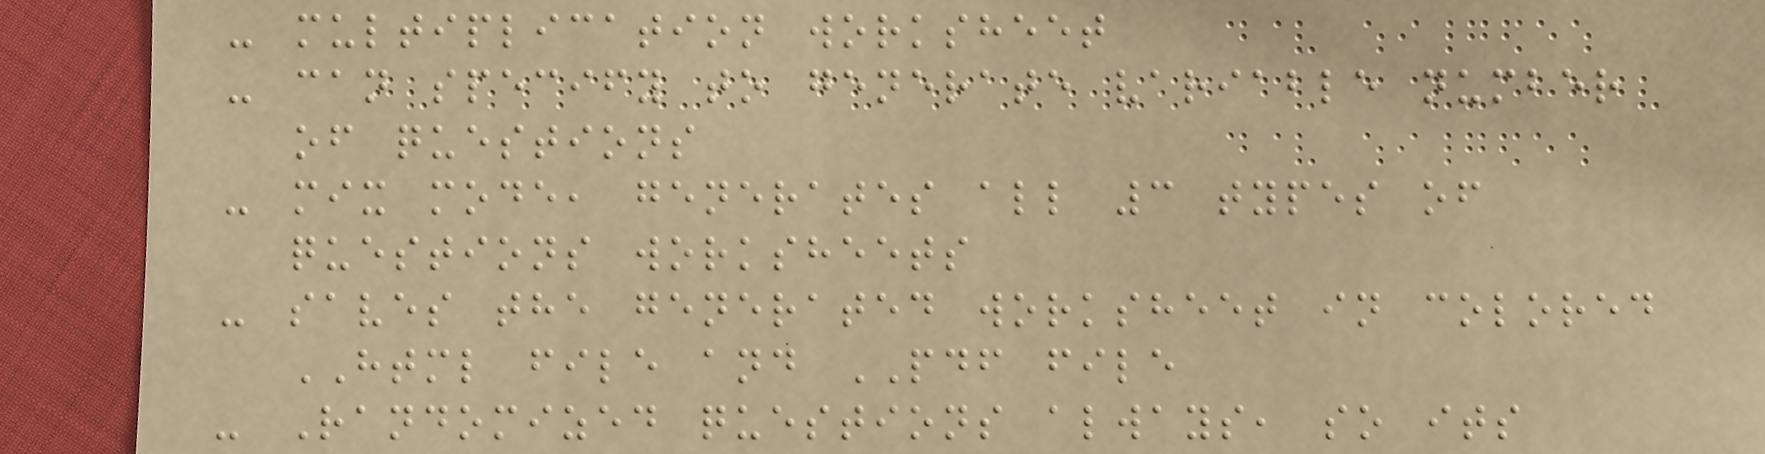- multiplication worksheet
- can specify to generate variable number
of questions
- mix mode, generates all 3 types of
questions worksheets
- saves the generated worksheet in colored
HTML file and PDF file
- Randomized questions always, so its
